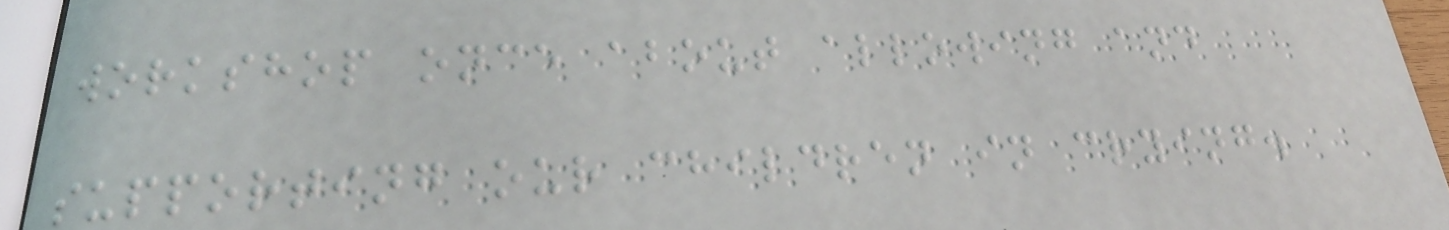workshop once about allowing and
supporting our children in crying.
